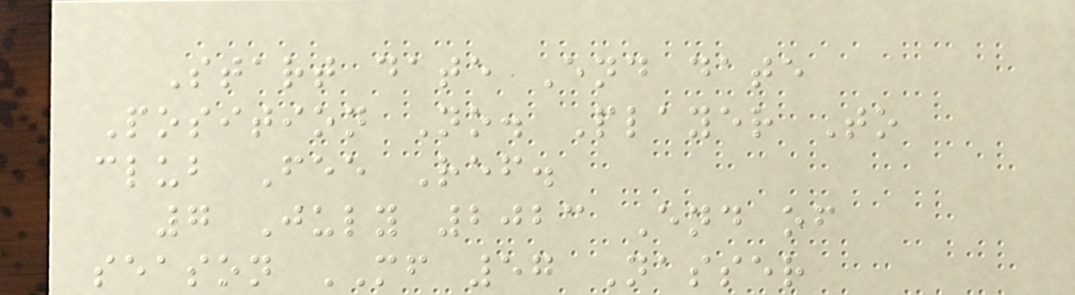Start date End date
Position No. Player To
club Fee Ref.
7 July 2023 End of
season MF 57 Nasser
